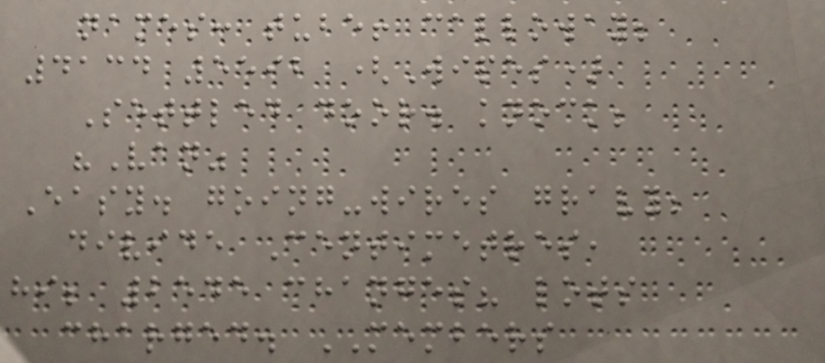names: tube! calloway;
4134 5592 (Wipes)
Settled door. knock;
"Van"
Easy. going-wires gravy;
divide Centimetres,
hi; 2545 changes? lots
charged. MEMBERS
